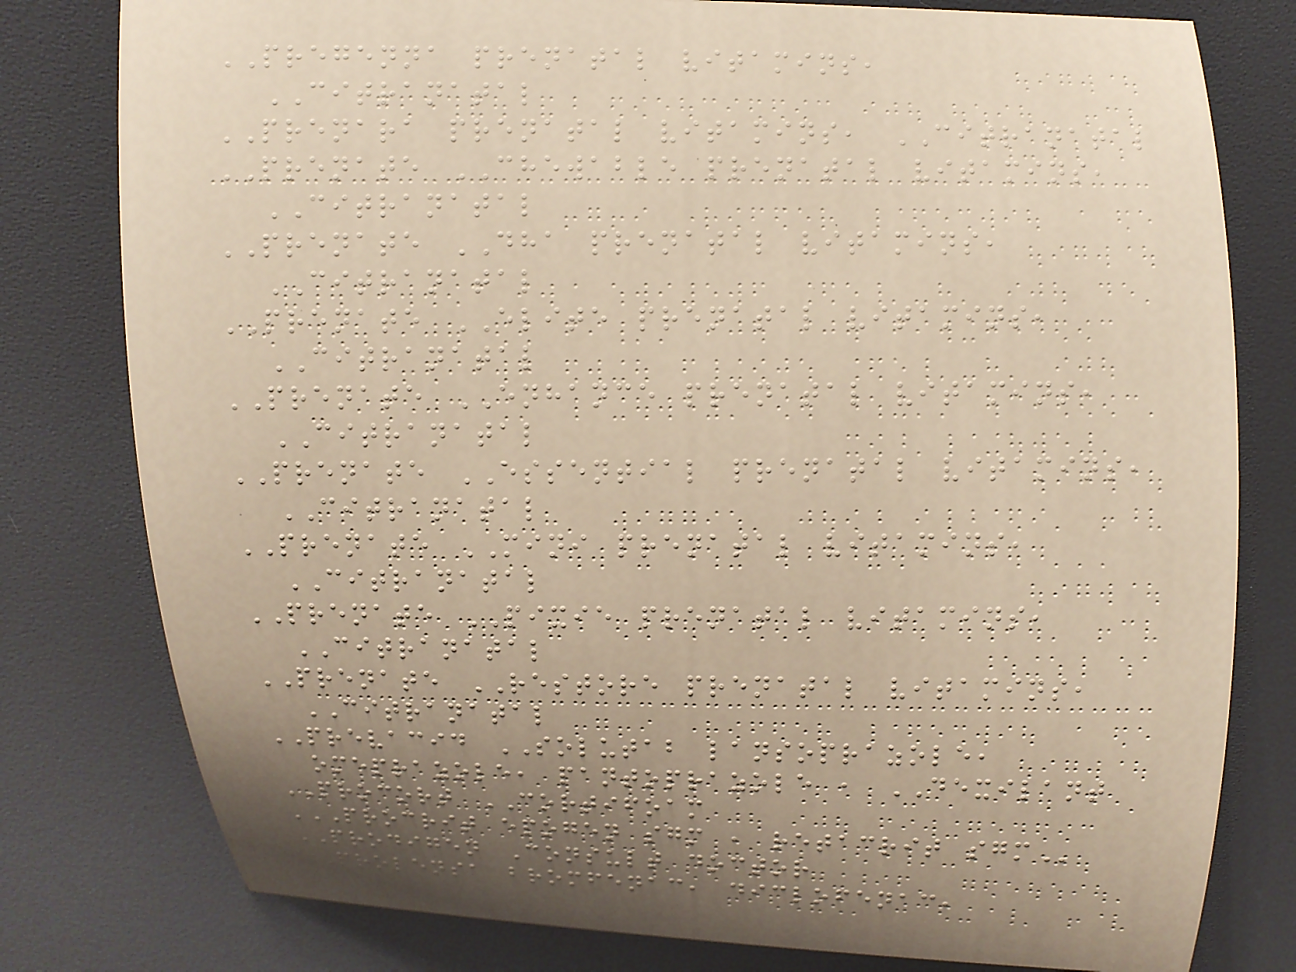PREGENNA prenatal vitamins,
CITRANATAL
PRENARA prenatal vitamins, CITRANATAL
PRENATE CHEWABLE prenatal vitamins,
CITRANATAL
PRENATE DHA prenatal vitamins,
CITRANATAL
PRENATE ELITE prenatal vitamins,
CITRANATAL
PRENATE ENHANCE prenatal vitamins,
CITRANATAL
PRENATE ESSENTIAL prenatal vitamins,
CITRANATAL
PRENATE MINI prenatal vitamins,
CITRANATAL
PRENATE PIXIE prenatal vitamins,
CITRANATAL
PRENATE RESTORE prenatal vitamins,
CITRANATAL
PREVACID SOLUTAB lansoprazole,
omeprazole, pantoprazole , DEXILANT
PROCORT CORTIFOAM
PROCRIT EPOGEN SGM , RETACRIT SGM
PRODIGEN Consult doctor
PROLENSA bromfenac, diclofenac,
